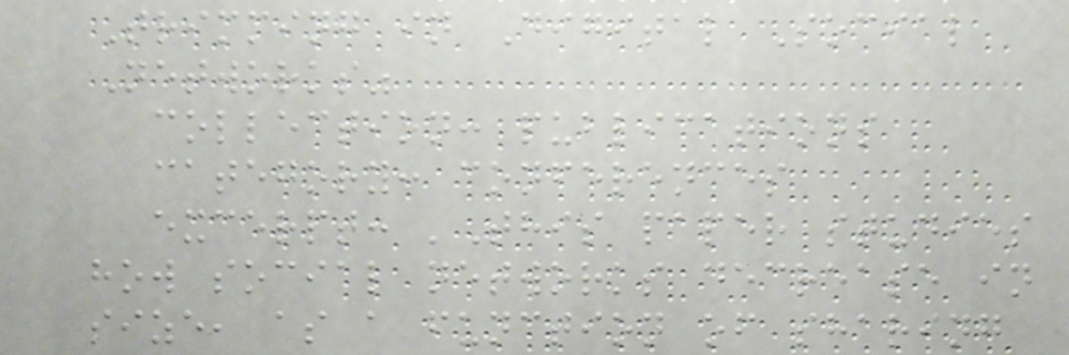Trimming in Digital Social
Networks"
collection: publications
category: conferences
excerpt: 'This paper studies
how social networks decrease in
size, as a function of sharing
